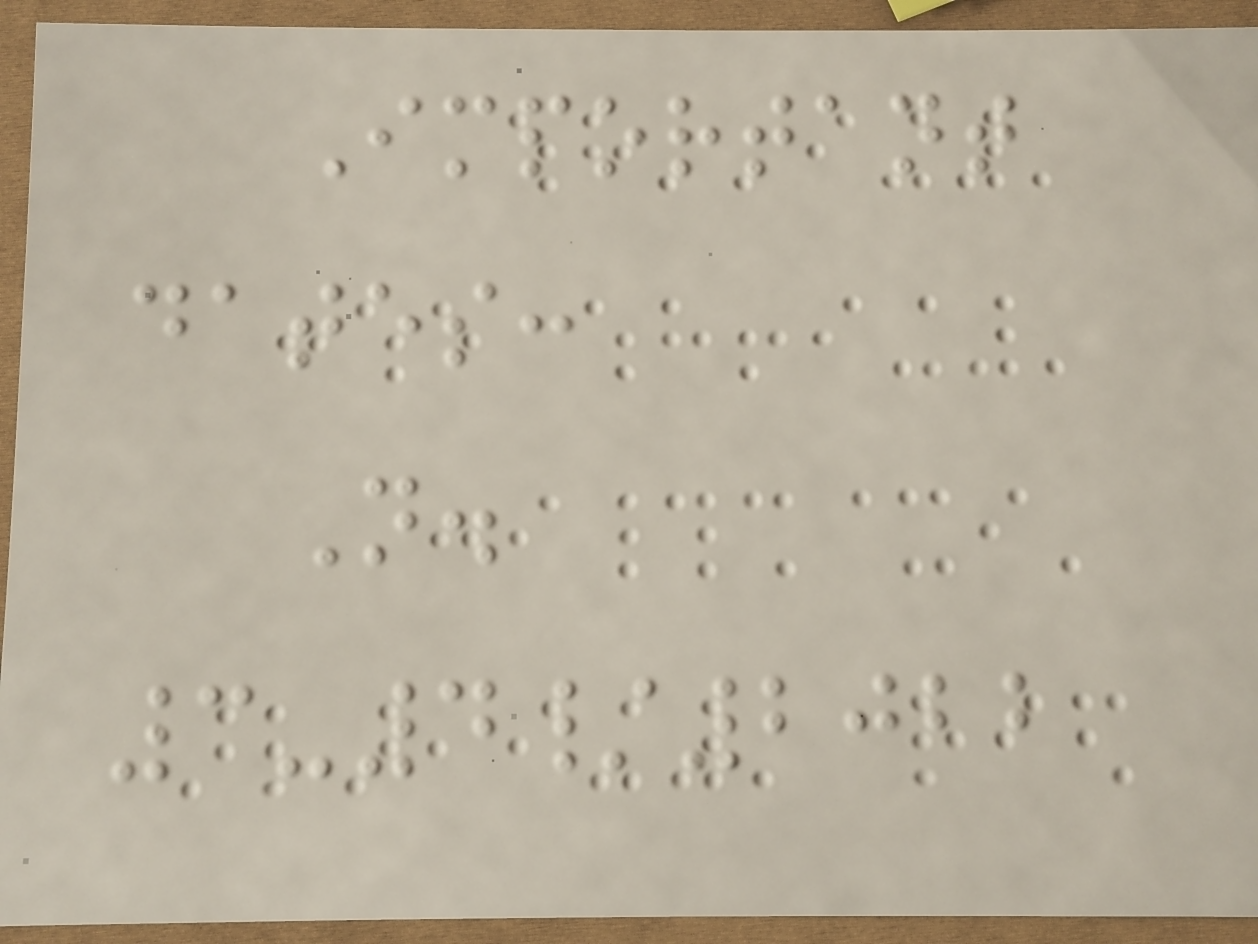Important
dates:
N.
3-4/2022
